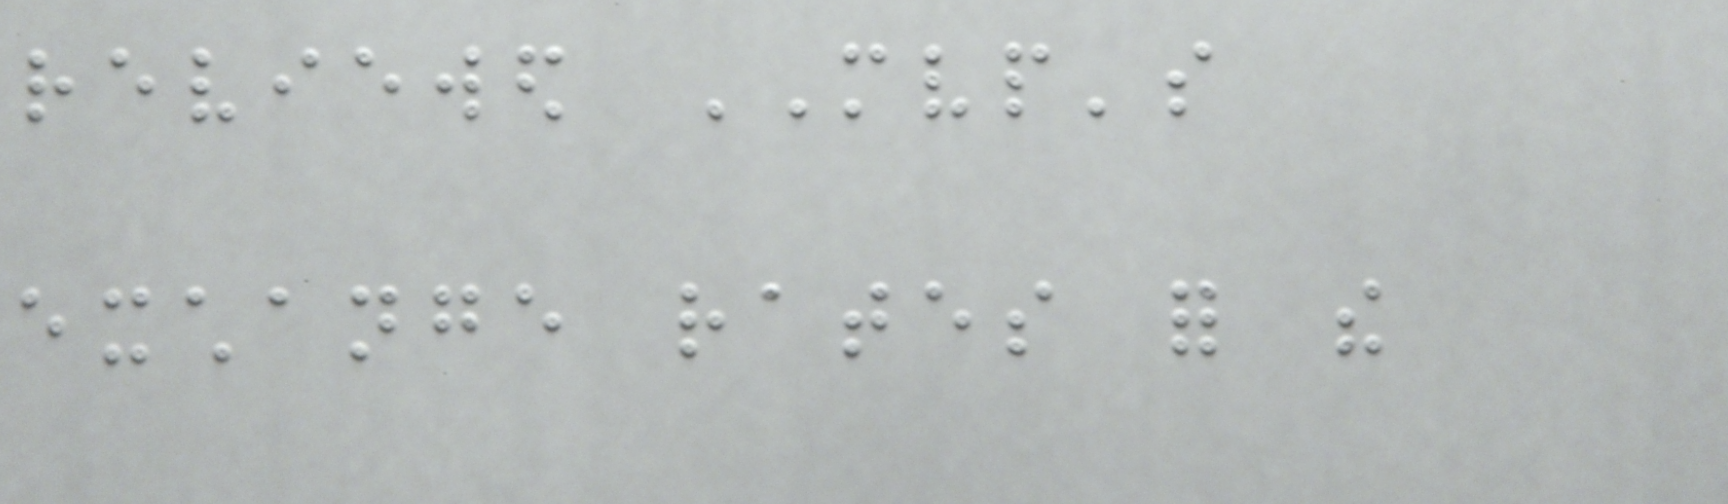reviewed MVP's
exchange rates for the
